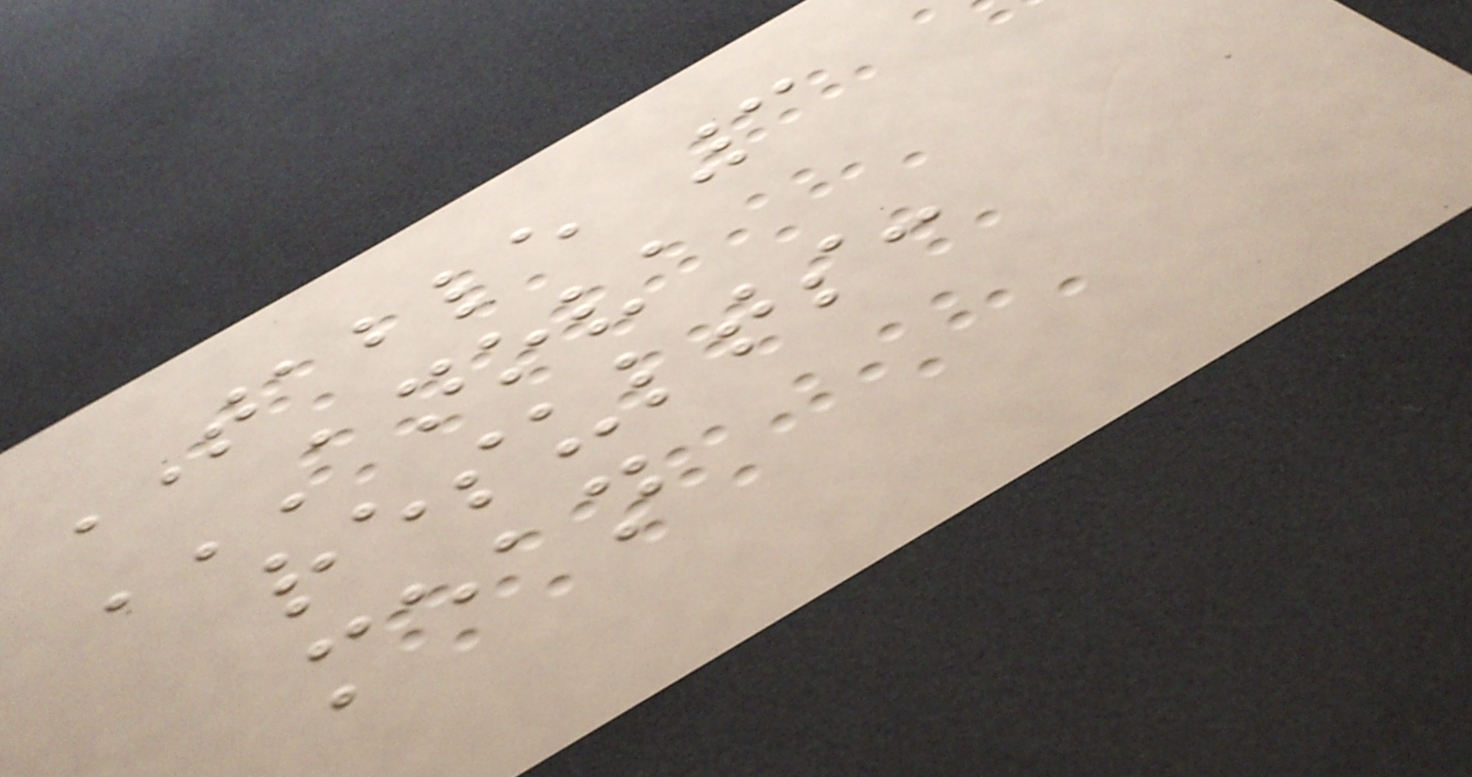TABLE 3
ANOVA
RESULTS:
MEAN
